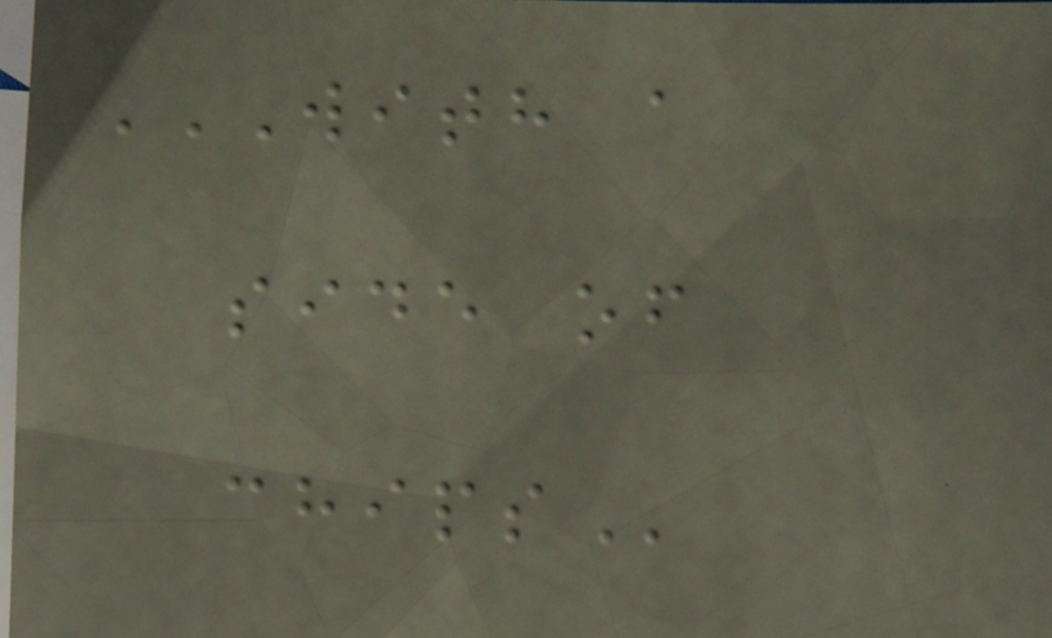WITH A
SIDE OF
CHIPS
